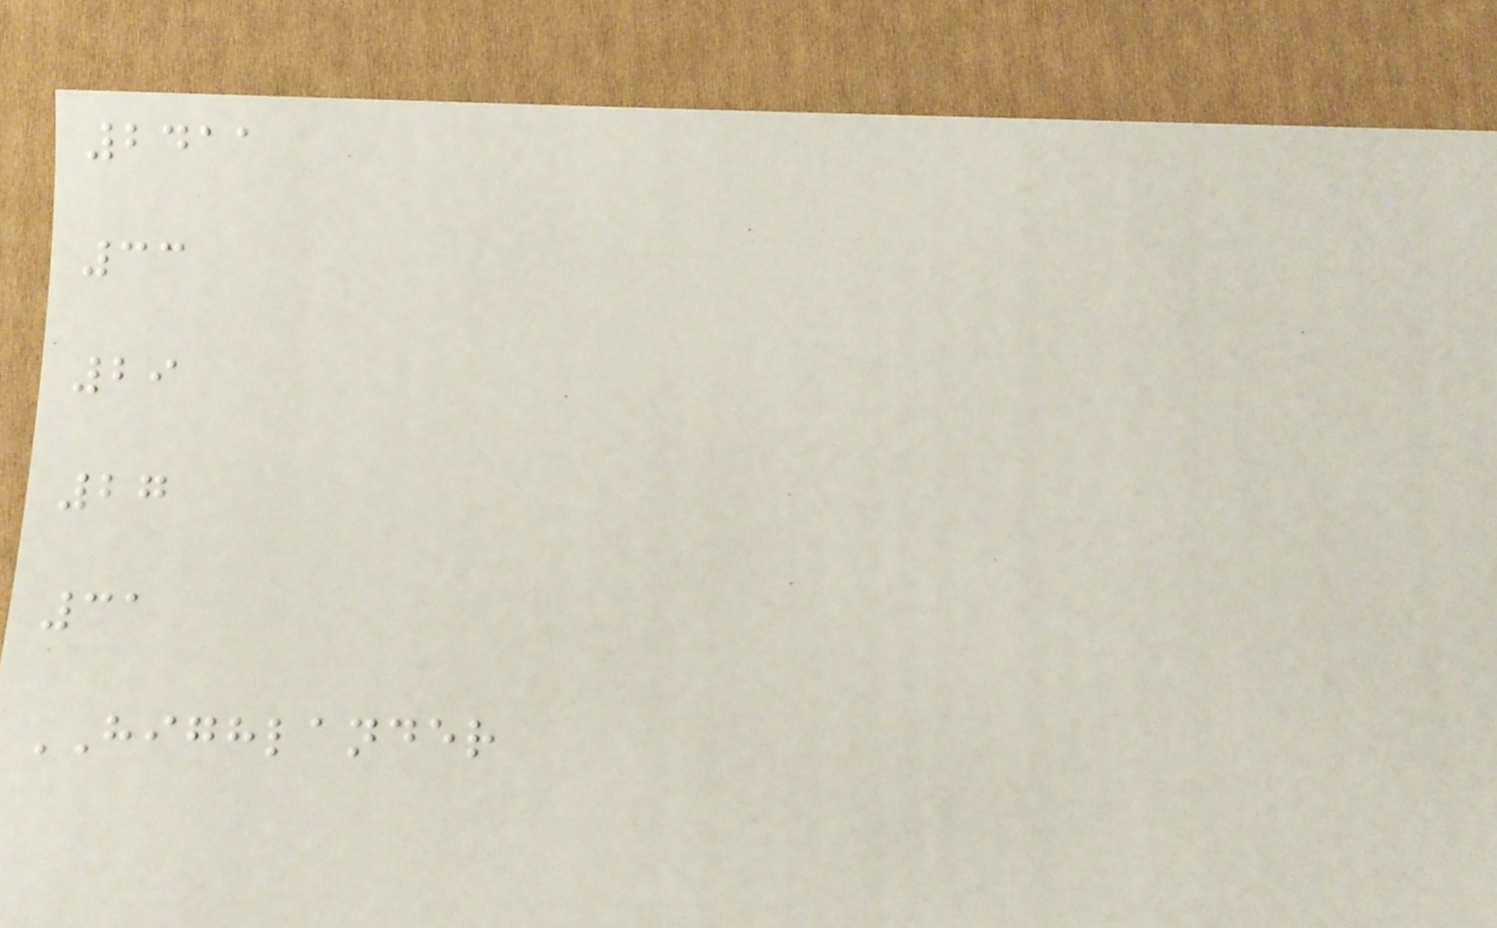2411
33
29
27
31
HIGHLANDER
